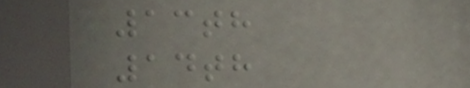13th
14th
